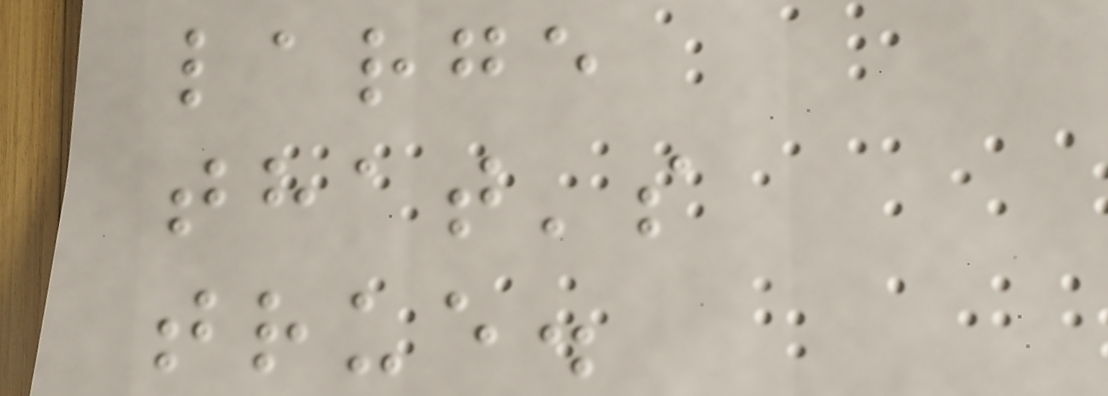large
that's
true.
